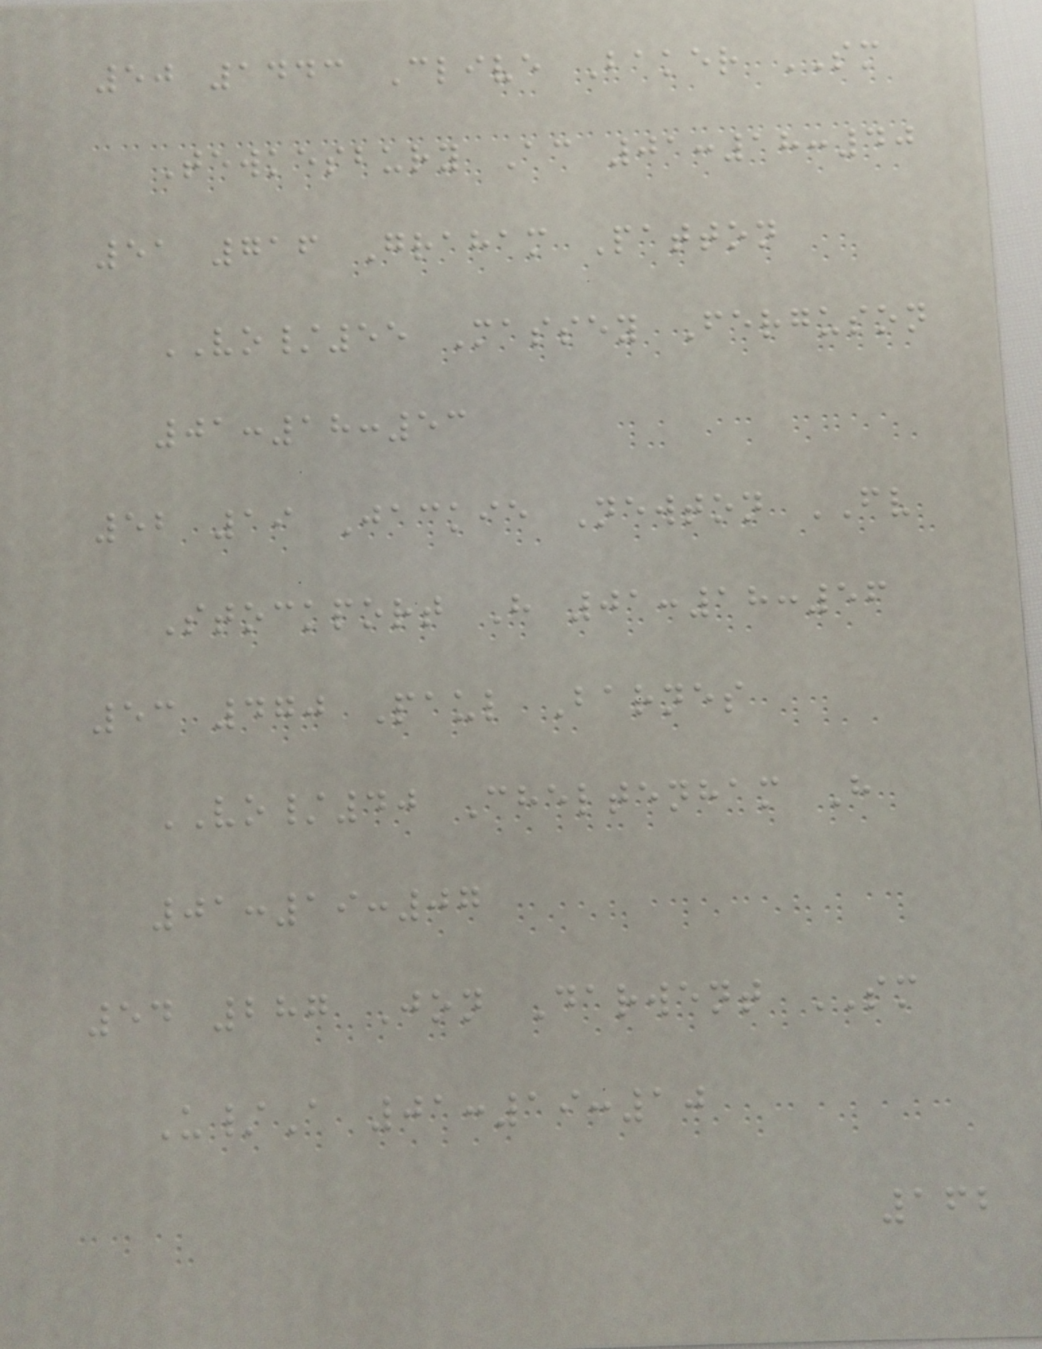50 1443 Clive Baker SM
Tewkesbury Ac 01:18:40
51 716 Graham Patton
VO/55 Massey Ferguson
01:18:53
52 19 Jackie Newton FV
Stockport H 01:18:56
53 470 Paul Barnes
VO/40 Cheltenham H
01:19:07
54 287 Jon Darwent SM
U/A 01:19:10
162
